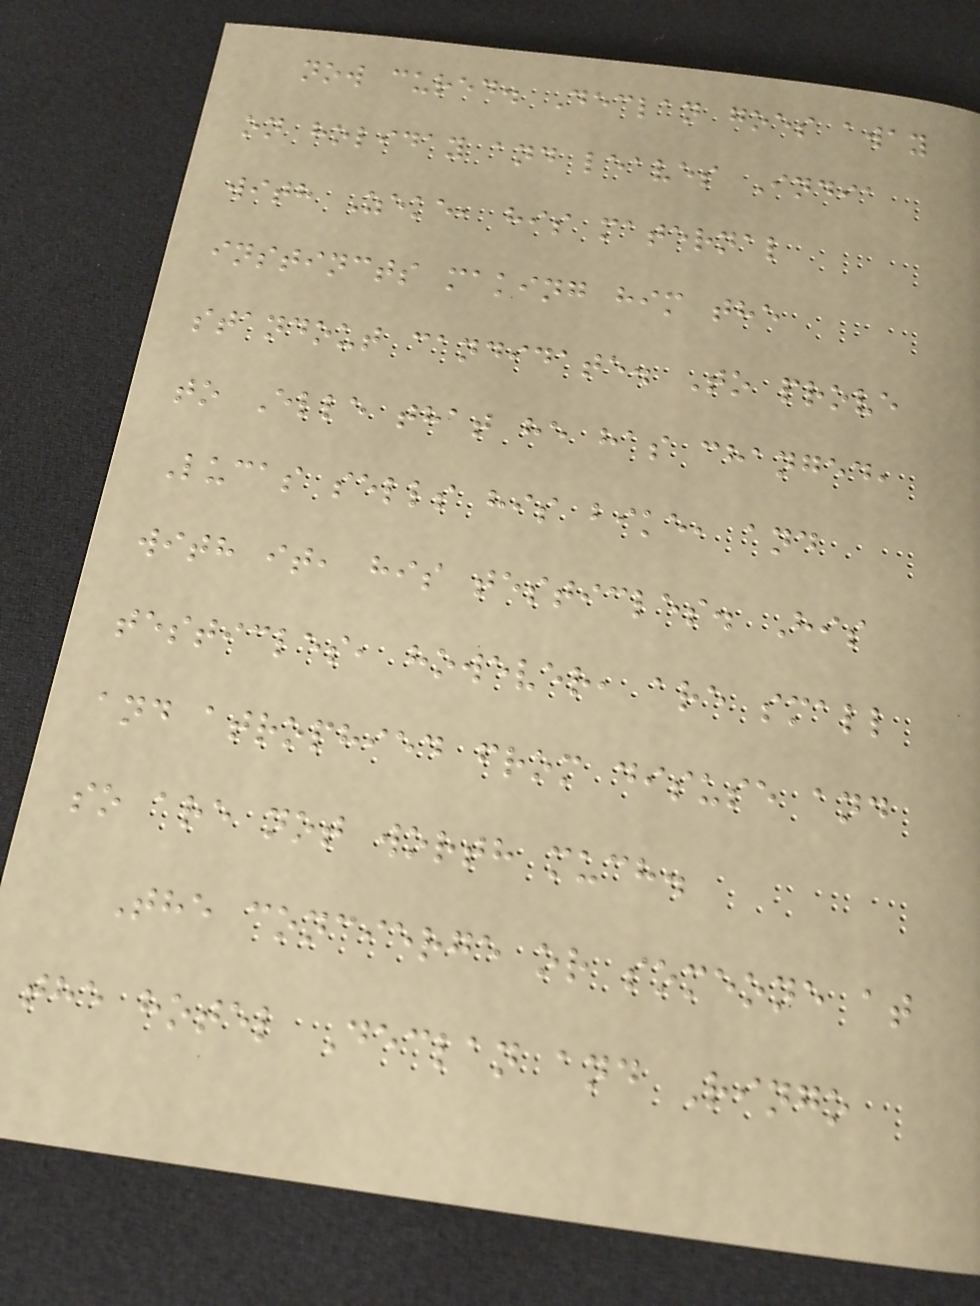now cured. Declan goes away
on holiday and leaves India
with Zeke, his maternal
instincts making him the
standout candidate. To prove
to Elle that he has changed,
Lucas sells his bike, and
with it, his testicles. His
testicles, however, are small
and atrophied from disuse and
so are not worth much.
The concierge or someone at
the hotel Declan and Ringo
